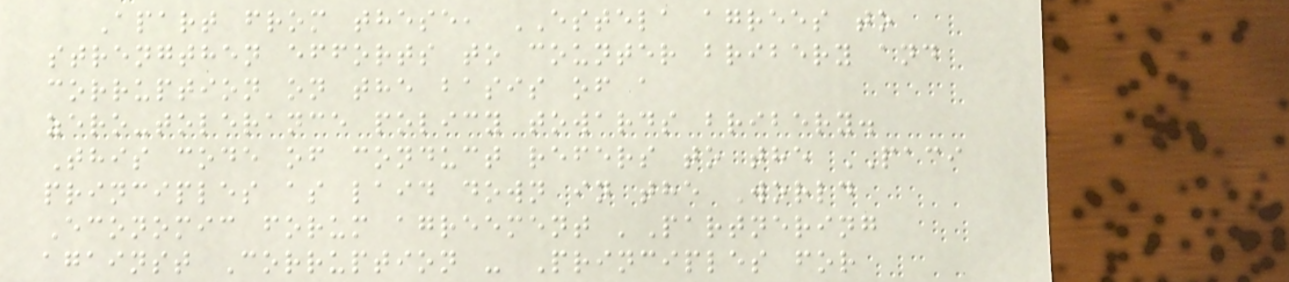Apart from these, ESTELA agrees to
strengthen efforts to counter bribery and
corruption on the basis of a
zero-tolerance policy towards bribery.
This code of conduct refers to the PACI
principles as laid down in the World
Economic forum agreement 'Partnering
against Corruption - Principles for
